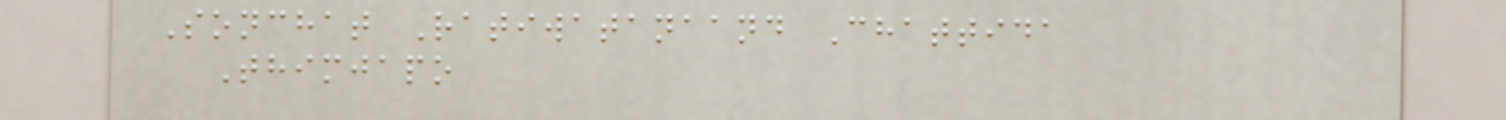Sonchat Ratiwatanaand Chattida
Thimjapo
